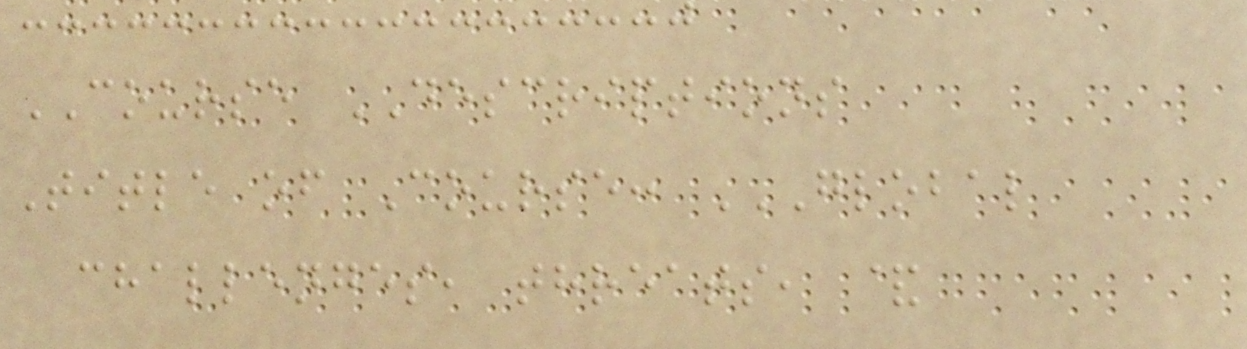COURSE DESCRIPTIONS
Title of Course: GLOBAL
CHALLENGES, THREATS, &
